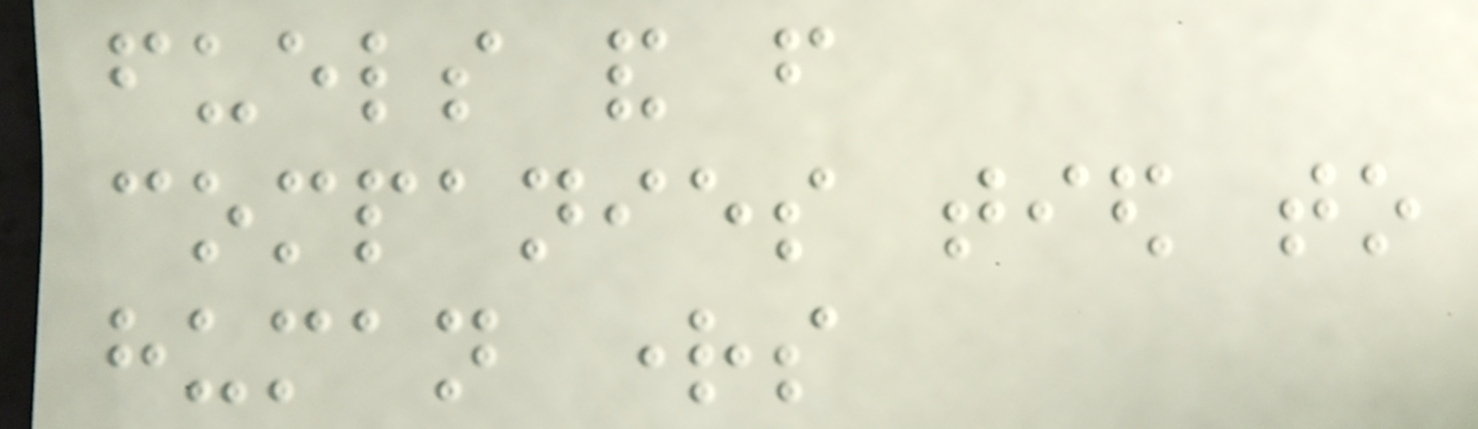fuels and from
companies tied to
human rights
